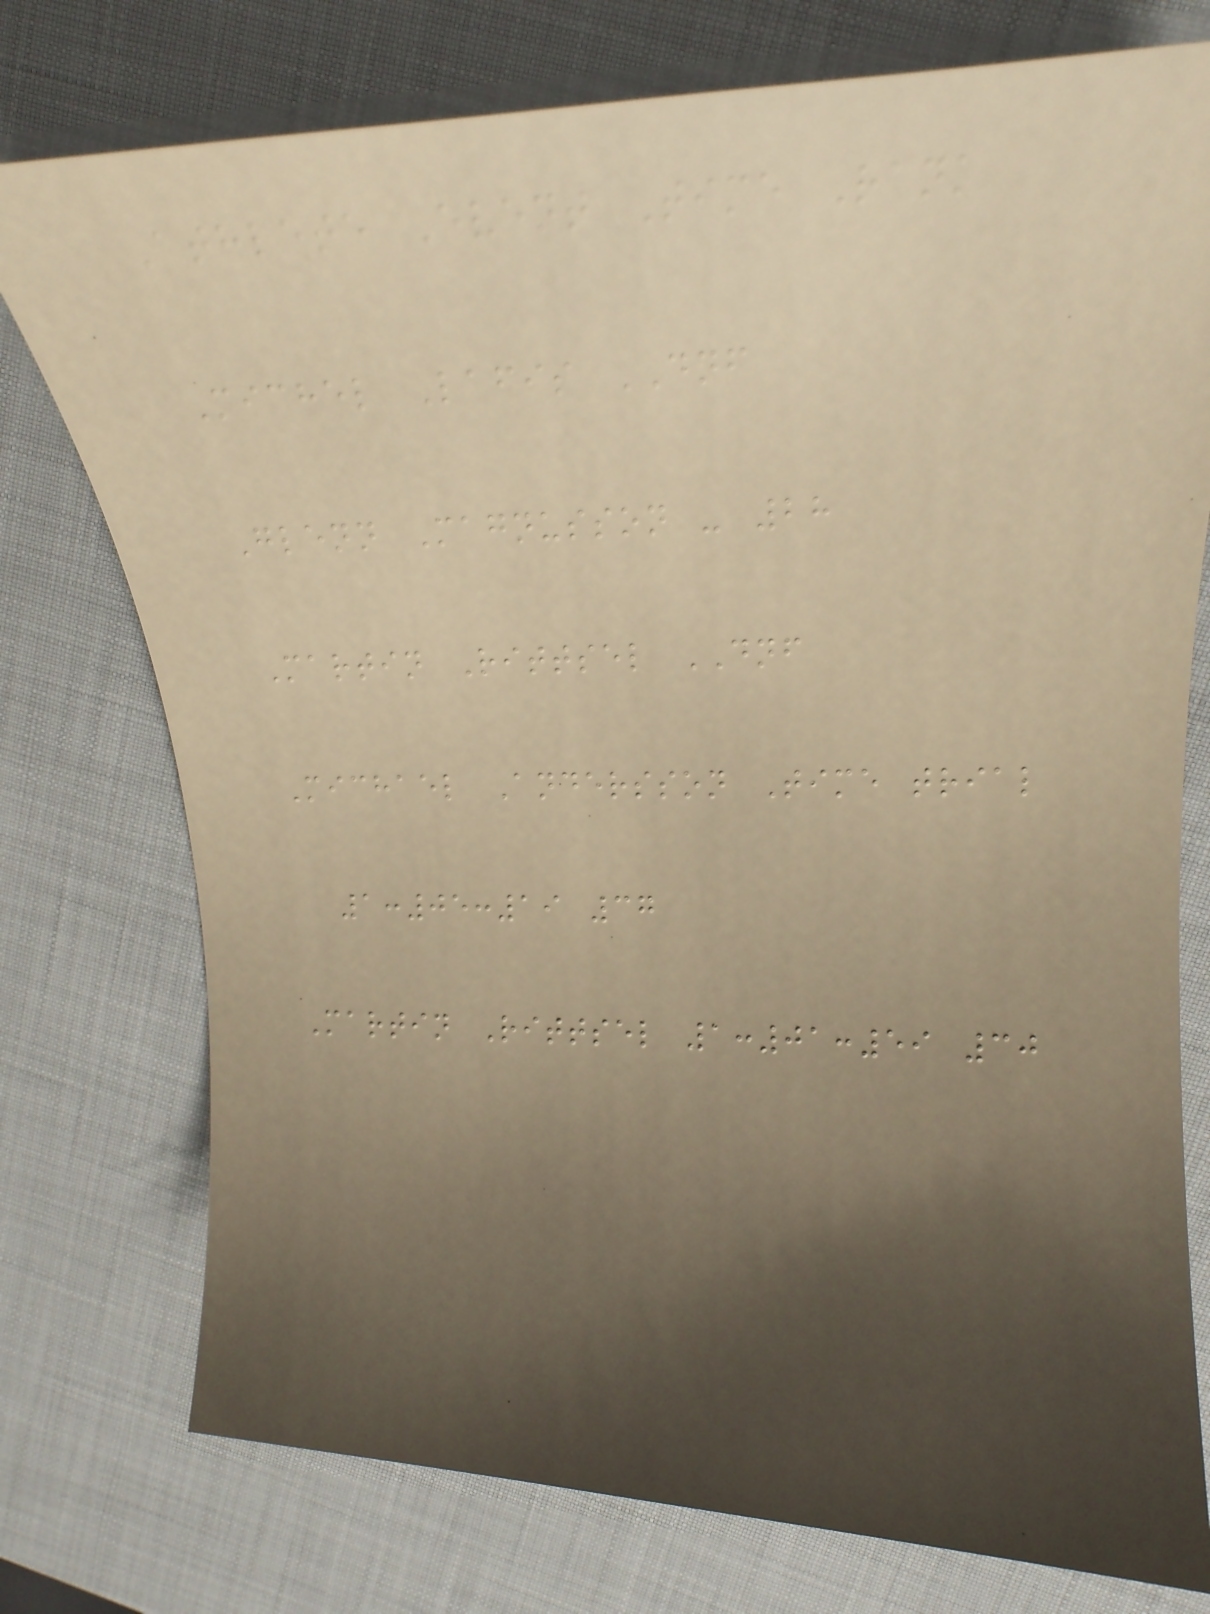Athlete Event Time Rank
Michel Lafis DNF
Glenn Magnusson - 28
Martin Rittsel DNF
Michael Andersson Time trial
1:05:19 37
Martin Rittsel 1:01:59 30
